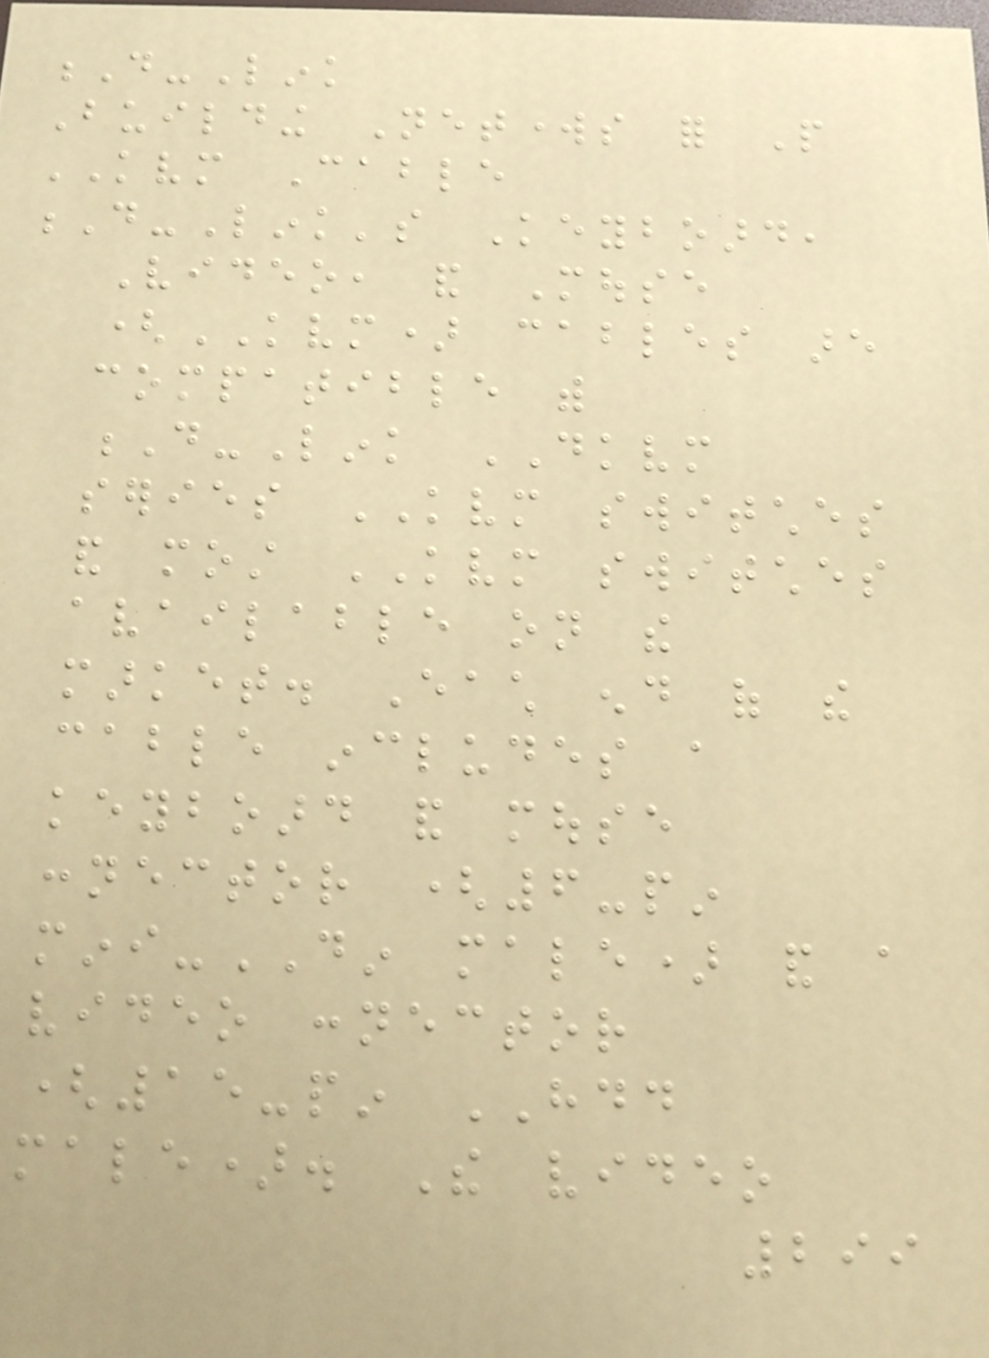D-Link
Building Networks for People
KVM Cable
D-Link's Keyboard,
Video, and Mouse
(KVM) cables are
compatible with
D-Link DKVM
series KVM switches
and most KVM switches
available on the
market. Each end of the
cable includes a
keyboard and mouse
connector (6-pin
mini-DIN male) and a
video connector
(15-pin HDD
male). The video
299
